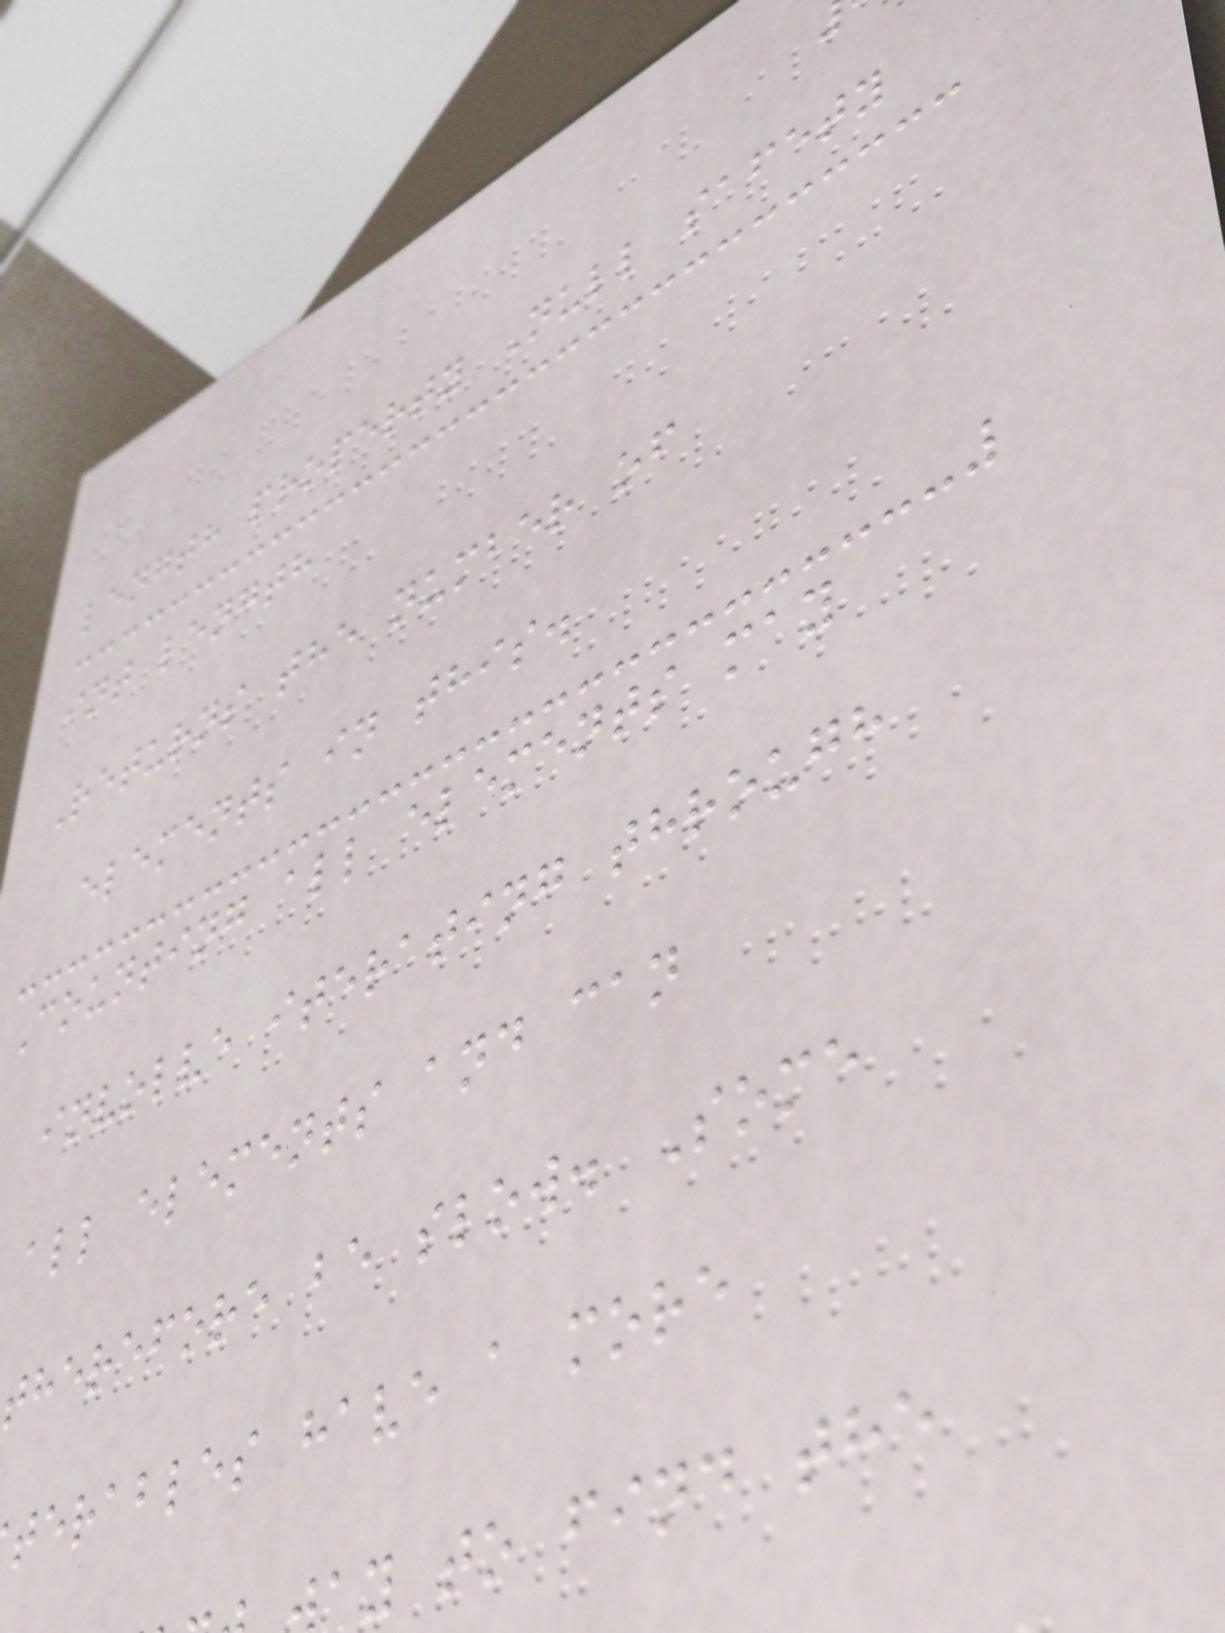length property Null safety
int length
Returns the number of
elements in this.
Counting all elements may
involve iterating through
all elements and can
therefore be slow. Some
terables have a more
ay to find the
